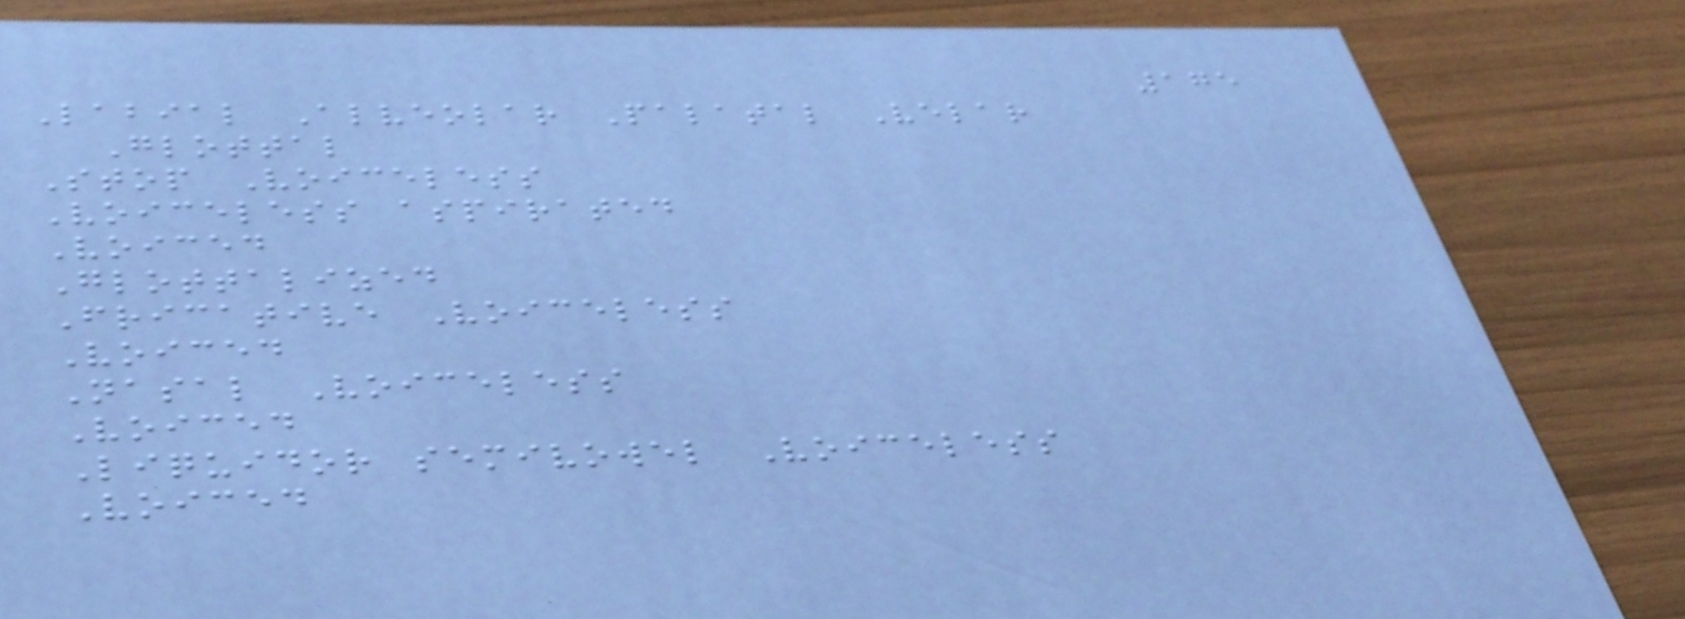175
Labial Alveolar Palatal Velar
Glottal
Stop Voiceless
Voiceless aspirated
Voiced
Glottalized
Fricative Voiceless
Voiced
Nasal Voiceless
Voiced
Liquidor semivowel Voiceless
Voiced
